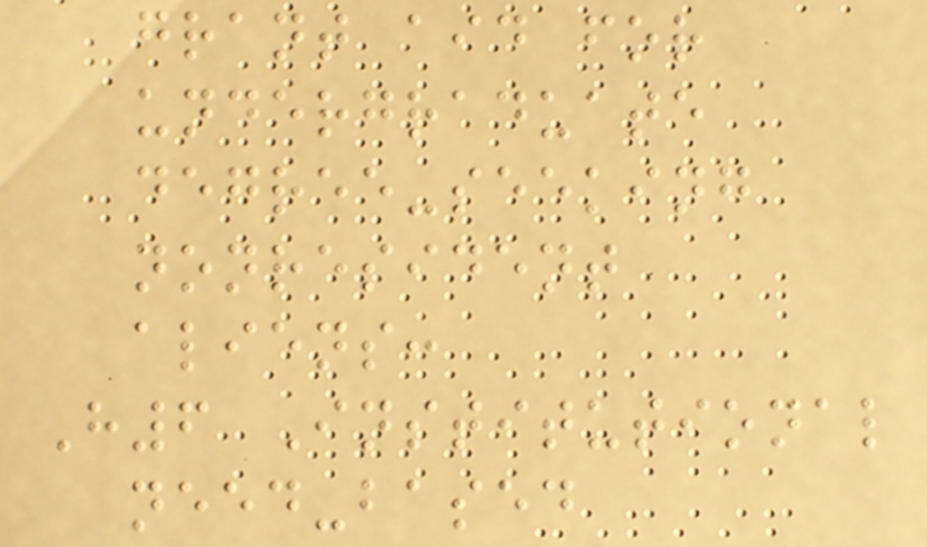grant aid for
undergraduate
degree-seeking
nonresident
aliens:
H6 Institutional
need-based
